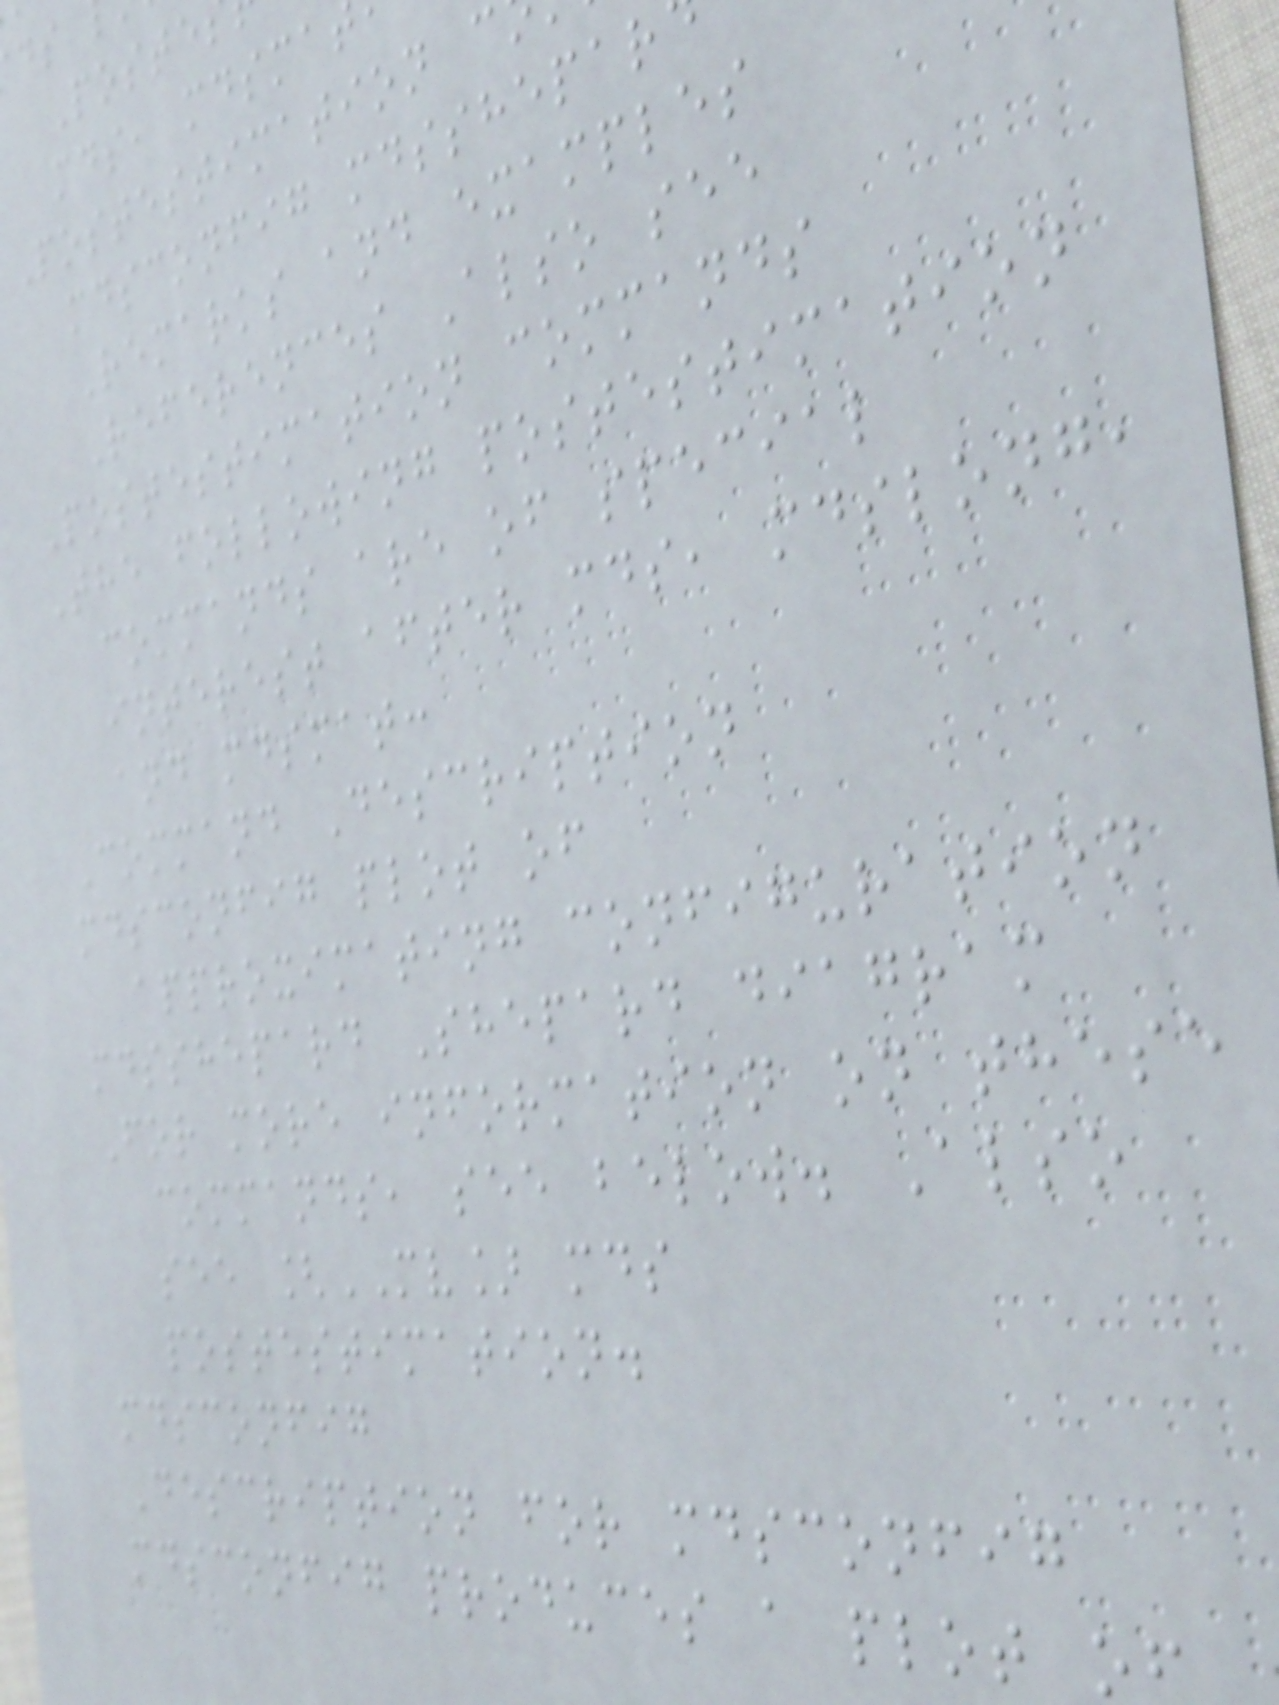mds, mdsma
Postestimation c
mdsconfig mdsshepar
Remarks and examples
References Also see
Postestimation commands
The following postestimation
commands are of special
interest after mds, mdslong,
and mdsmat:
Command Description
mdsconfig plot of
approximating configuration
mdsshepard Shepard diagram
For more information on these
commands, see below. Also
see [MV] mds
postestimation.
mdsconfig
Description for mdsconfig
mdsconfig produces a plot o
